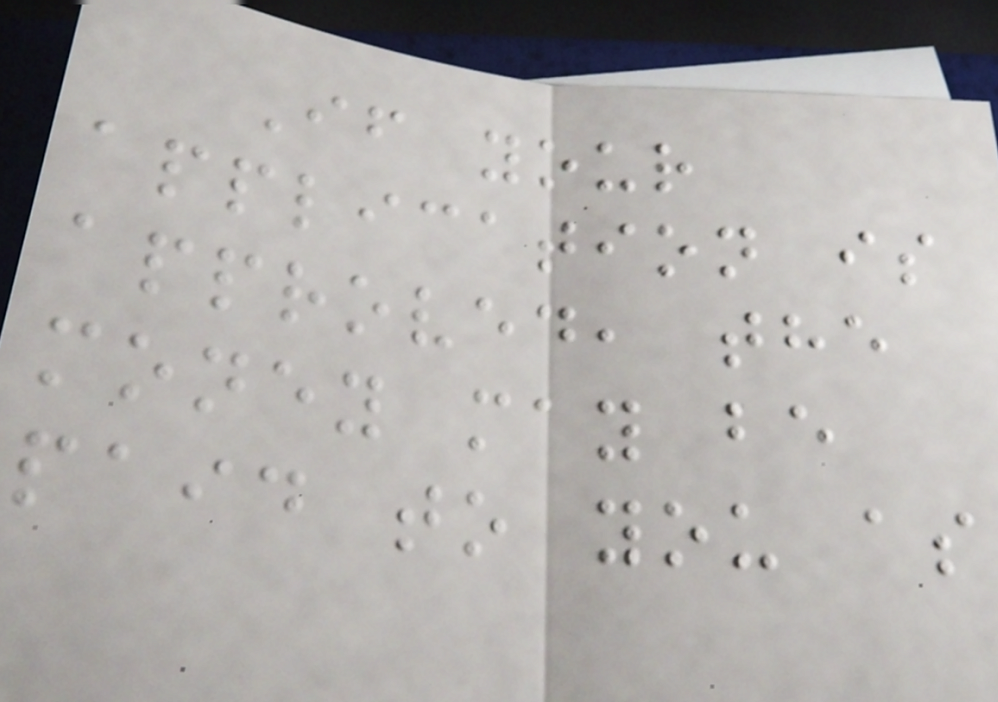If your
application is
approved, the
money may be
paid to you as
